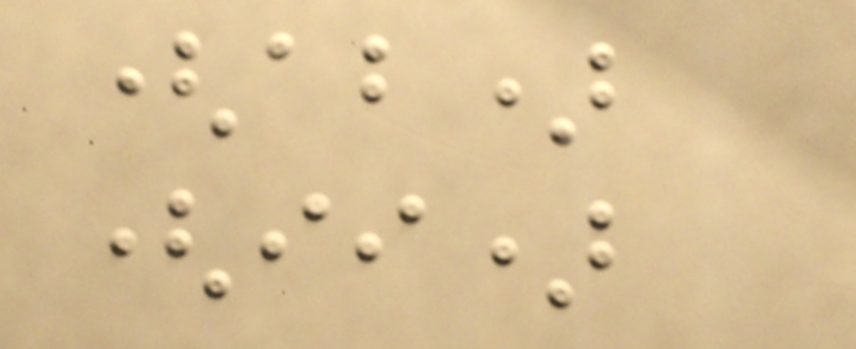(ab)
(ii)
